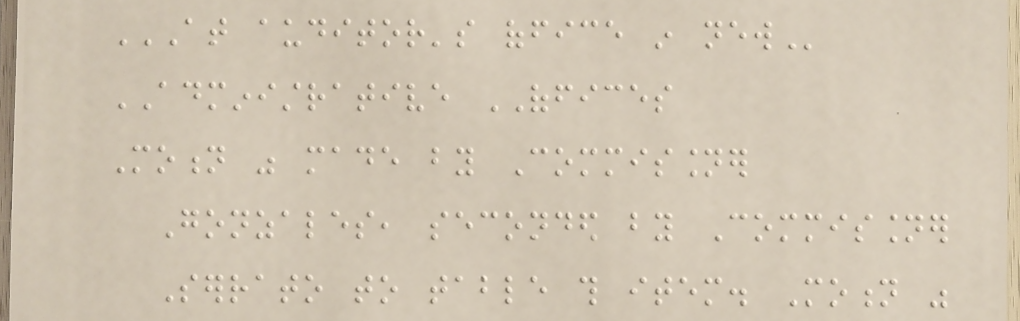AT AUDITOR'S OFFICE IN NEW
ADMINISTRATIVE OFFICES
Motion was made by Commissioner
Gonzales, seconded by Commissioner
Serrato to table this item. Motion was
